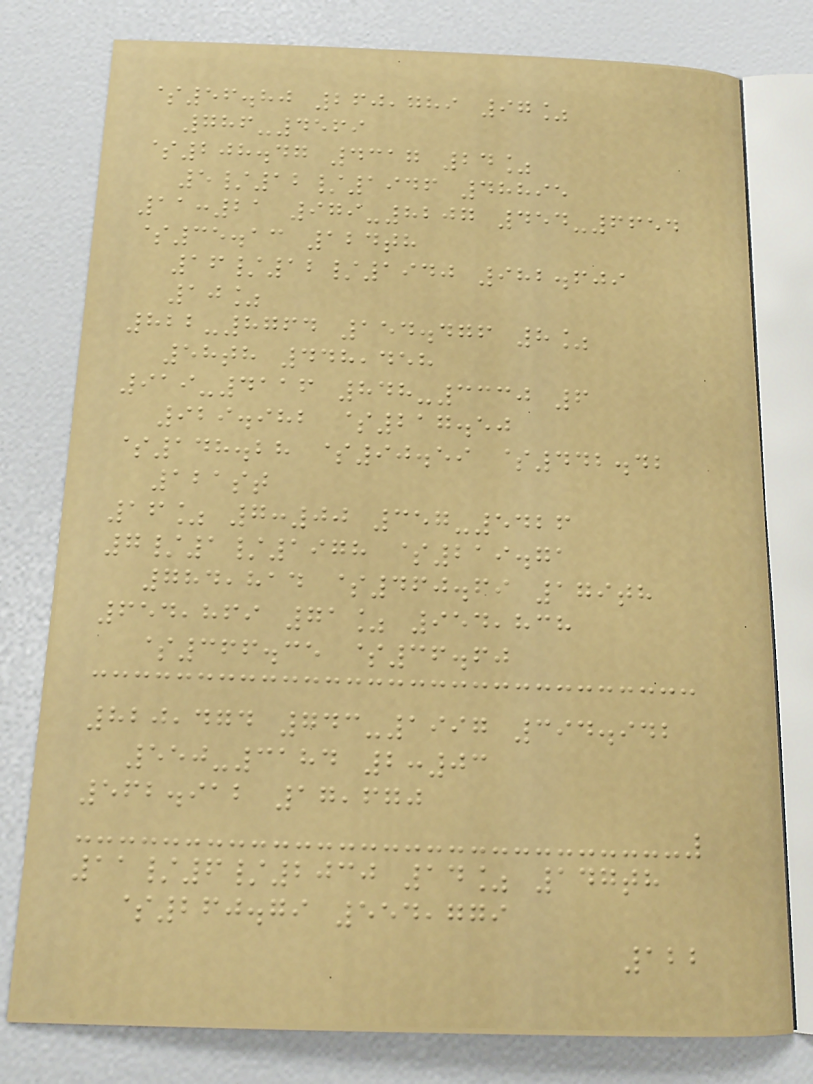$56.80 260,789 97%
786-4569
$208.47 4317 24%
5/12/1946 48895
11:21 979-8207 454-6654
$35.13 124th
16/12/1940 982.609
10%
822-8764 154.476 8%
58th 448,458
919-4116 848-3330 6
929.982 $217.50
$148.28 $90.59 $442.42
121st
16% 7:00 357-5426
7/1/1978 $219.71
784,814 $460.69 179th
654,869 71% 954,838
$366.35 $36.60
820,474 743-1997 394.942
550-3184 2:03
562.912 17,670
11/6/2030 14% 147th
$260.79 554,779
122
